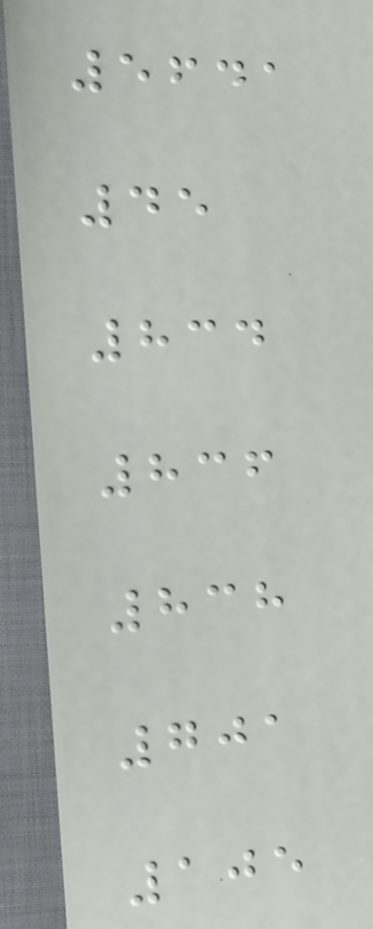5641
45
834
836
838
701
105
